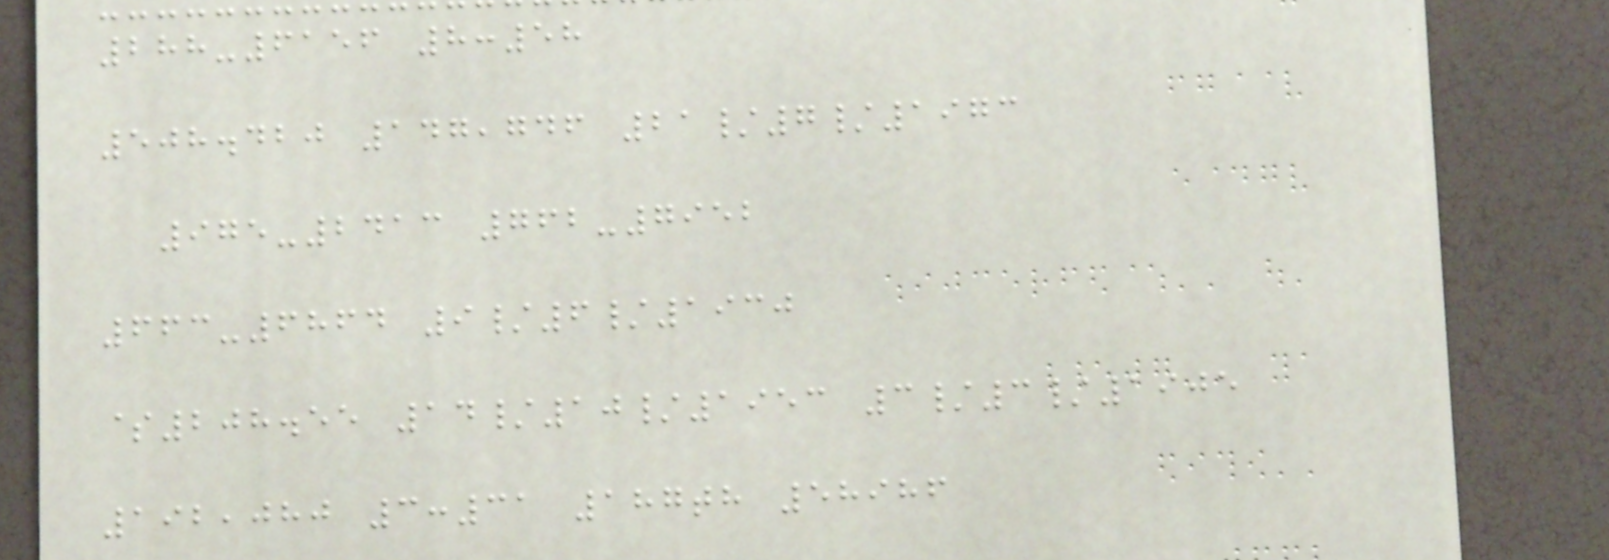288-6156 8:58
508.420 147,746 21/7/1973
975-2413 762-7952
663-6864 9/6/1930
$208.55 14/10/1953 3/3/1905
192,080 3:31 187th 58986
